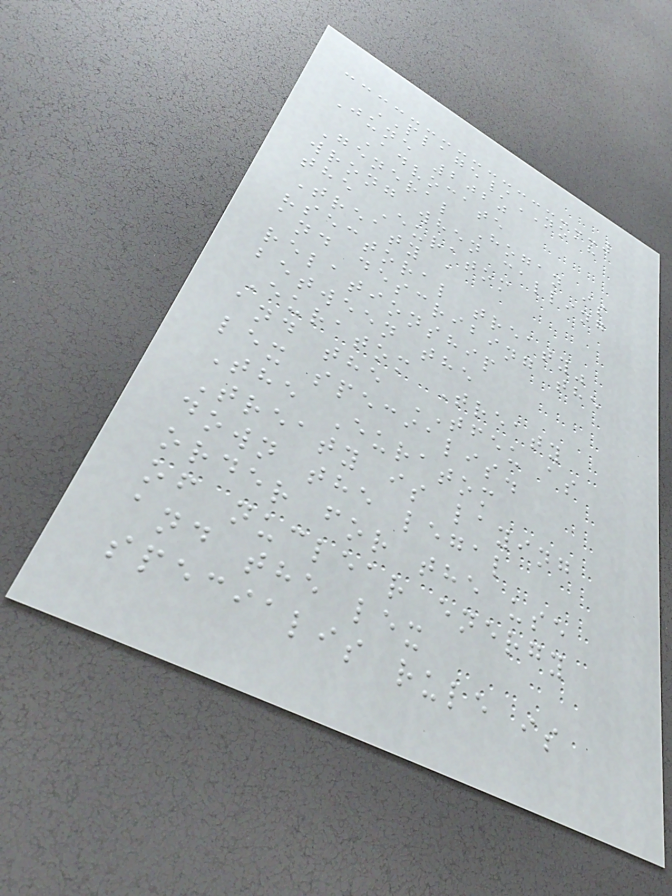PLAGE/NOAH
June 2020
Advocate
General Hogan is
wrong when calling
the Euratom
Treaty a
"sectoral treaty"
and describing the
relationship
between the
Euratom Treaty
and the TFEU as
lex specialis.
The Euratom
Treaty is laying
down the legal
order for the use
of nuclear energy
and the lex
specialis rule is
